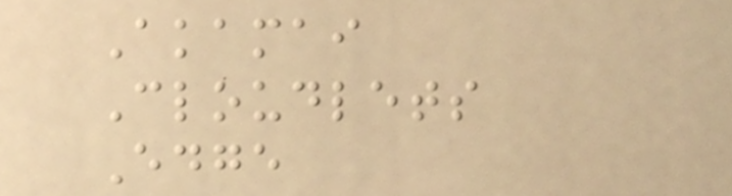Akamai
Cloudlets
Edge
